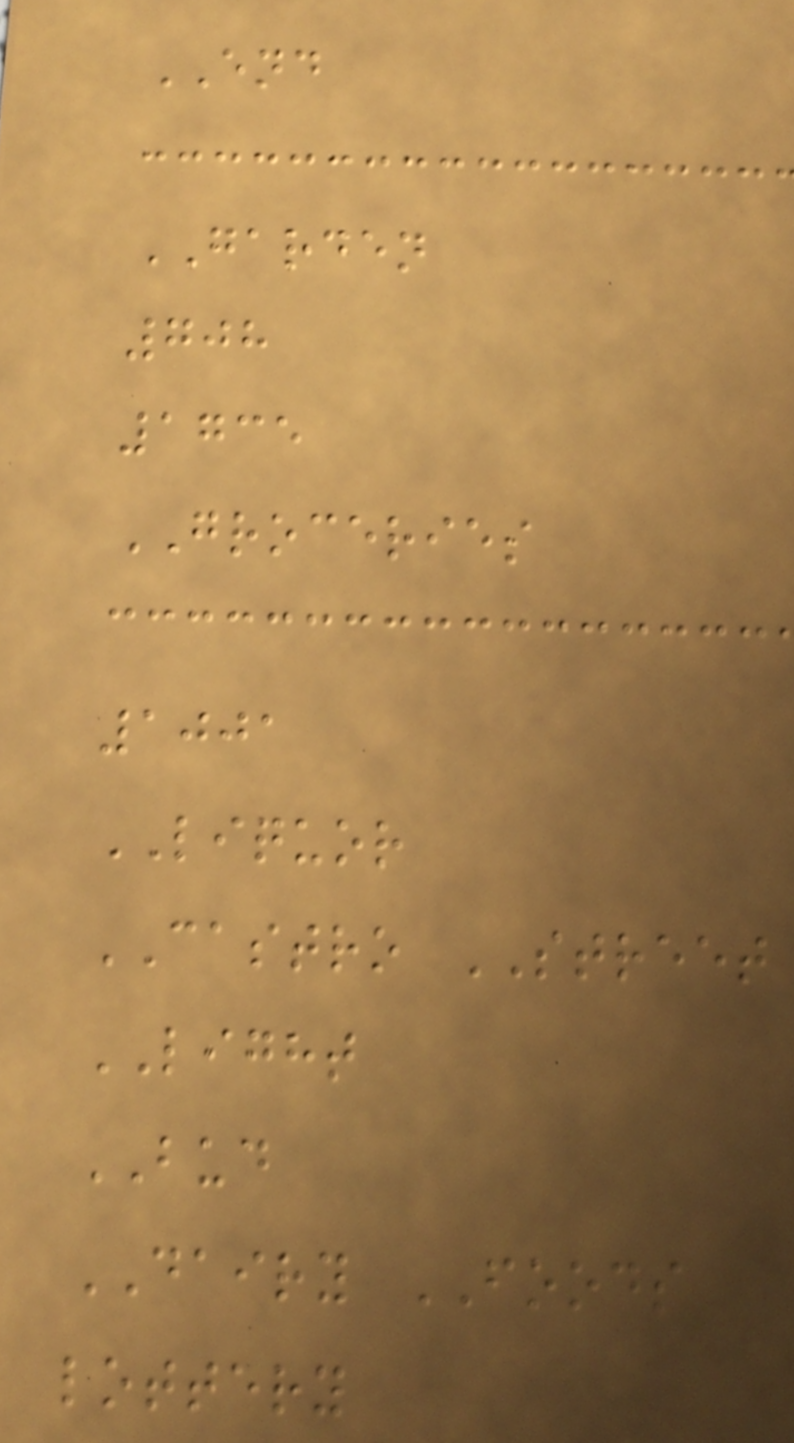END
GARDEN
708
1735
GROCERIES
1001
LIQUOR
CASTRO STREET
LIGHT
BUD
DAIRY FOODS
lottery
